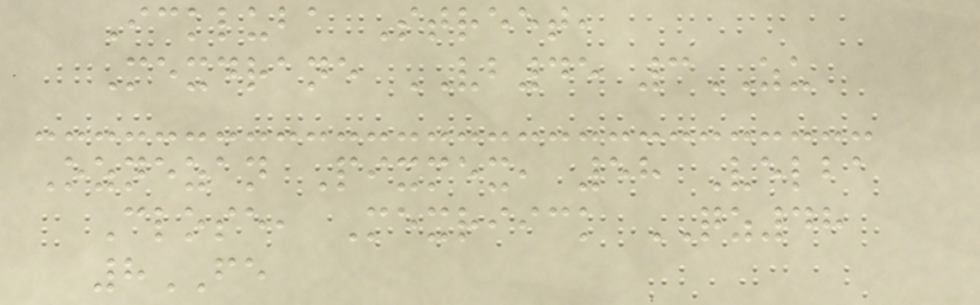Ickluba Street,
Mexdrane VB45 3ZU
Oznezan Pixmex, 58 Velba
Close, Mexriick QZ48
8FE
